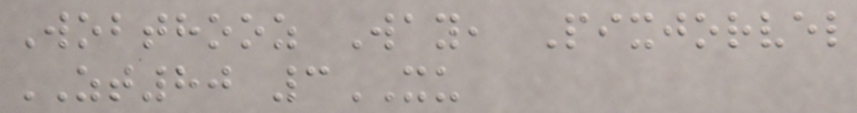Wobthooz Way, Pixjorvel
ZT80 3XU
